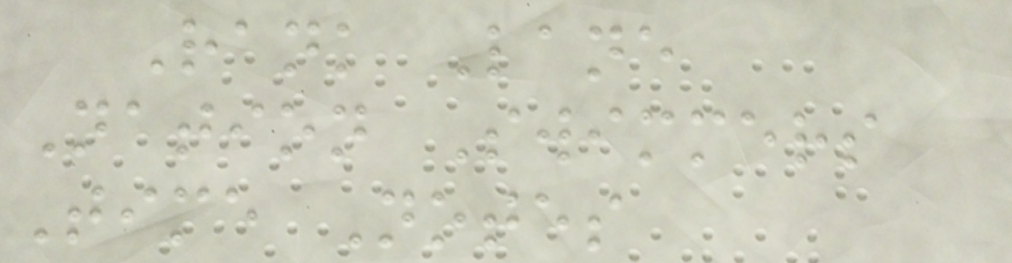Rank Lane
Nation Swimmers
Time Notes
